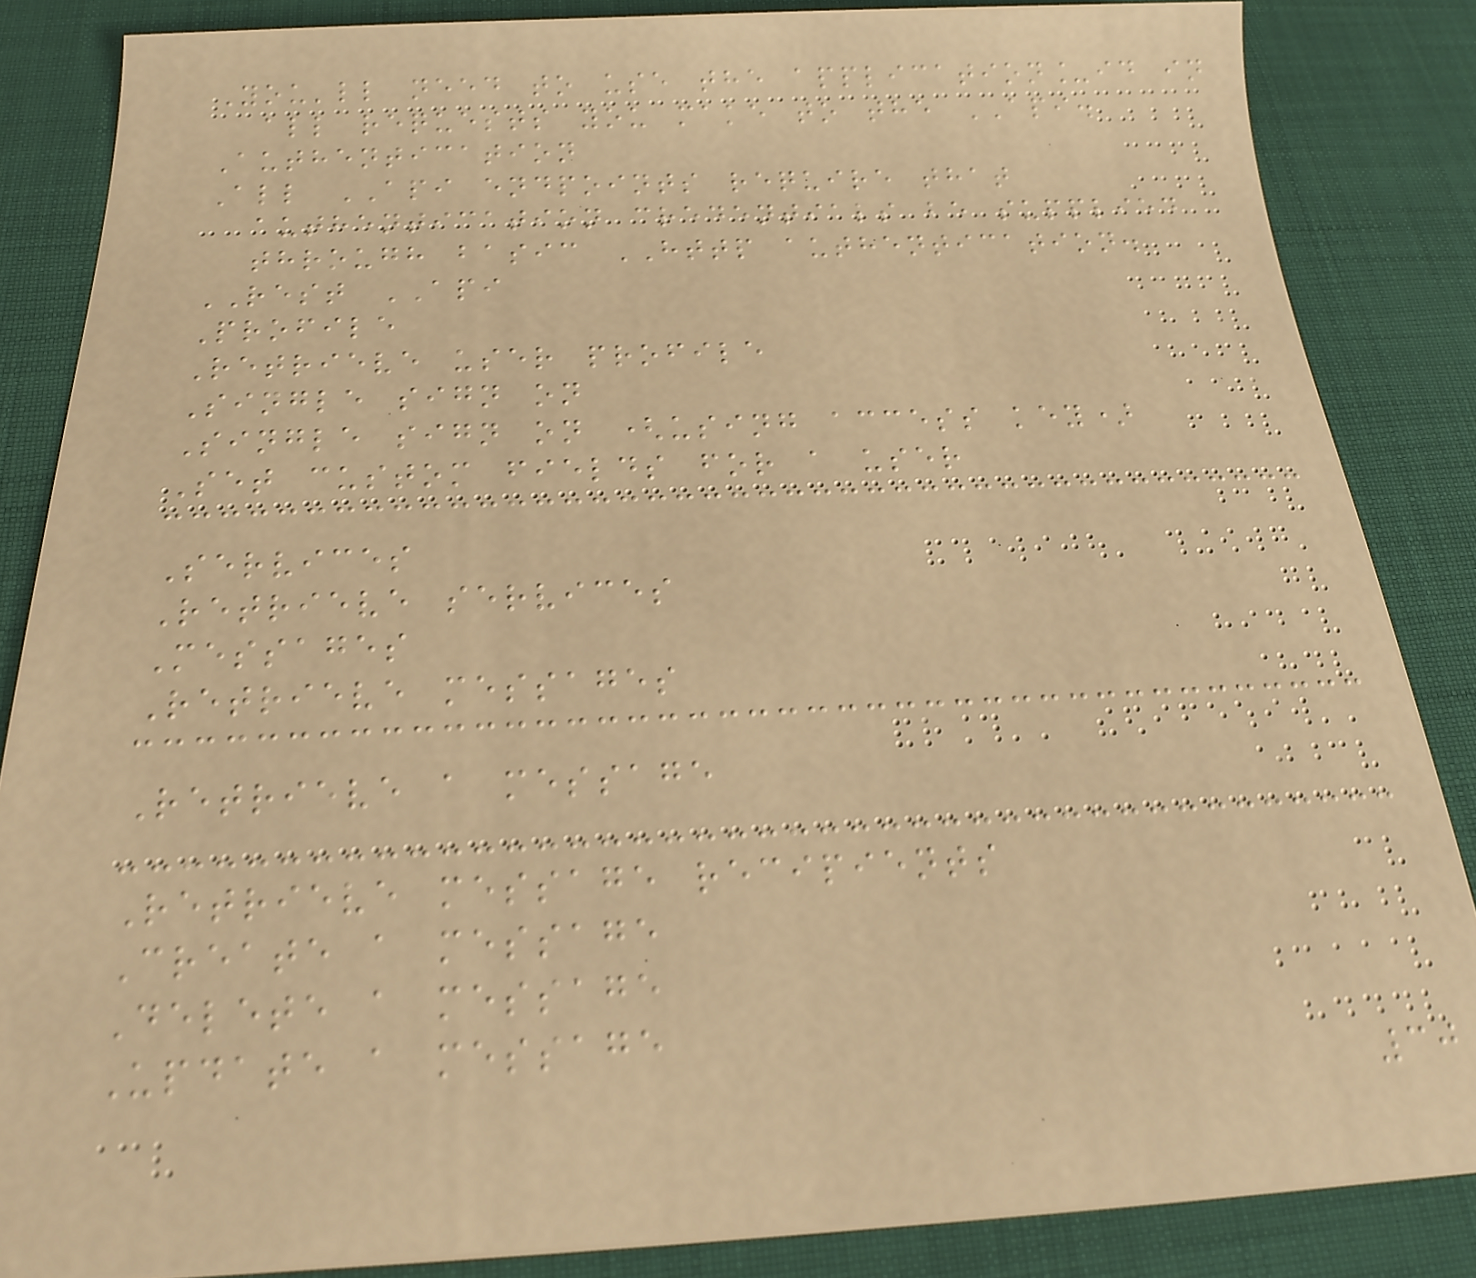You'll need to use the application_id in
all requests you make to the API.
Authentication
All API endpoints require that
authentication credentials be supplied
through basic HTTP authentication.
REST API
Profile
Retrieve user profile
Single sign on
Single sign on (using access key)
Set custom fields for a user
Services
Retrieve services
Messages
Retrieve messages
Retrieve a message
Retrieve message recipients
Create a message
Delete a message
Update a message
30
